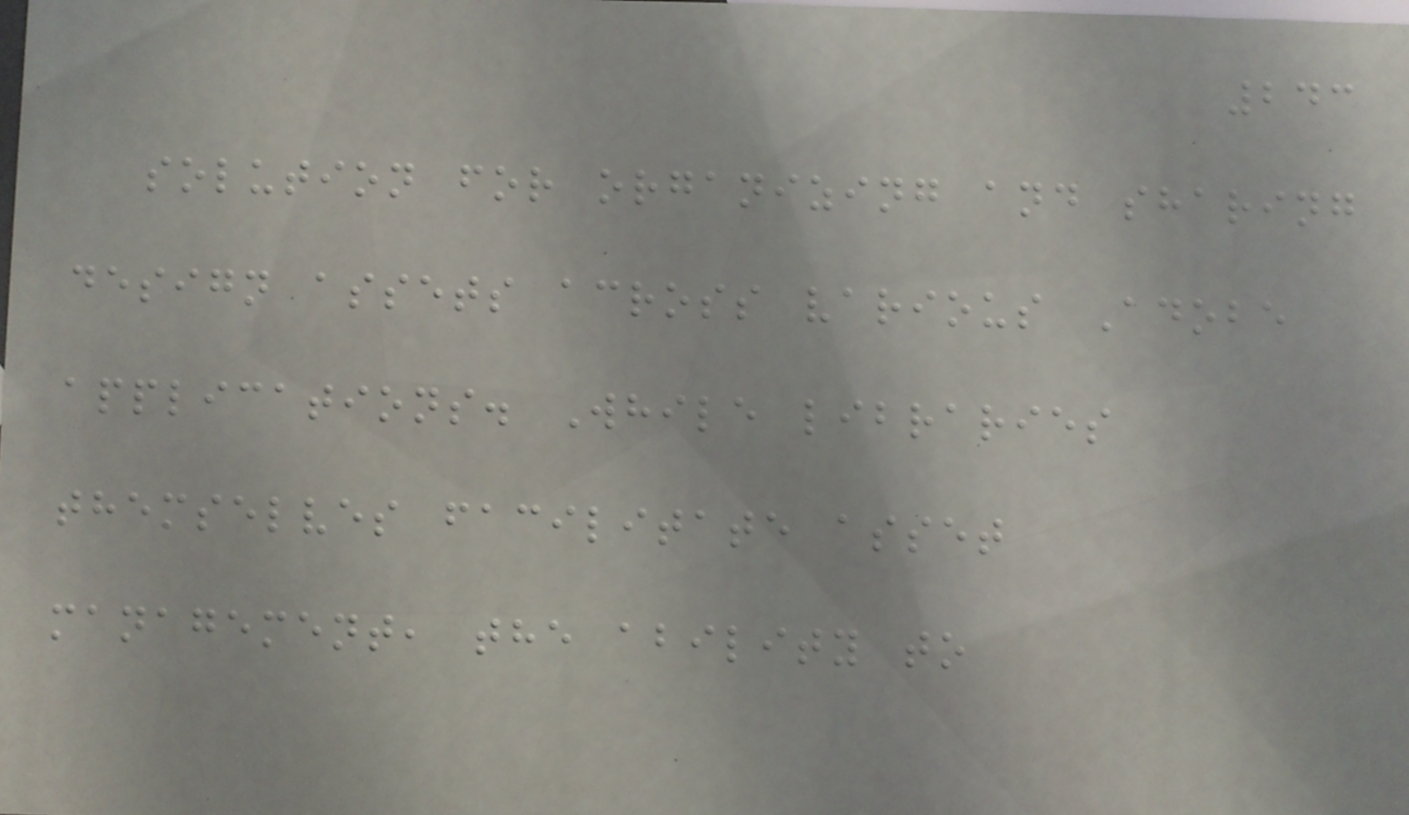243
solution for organizing and sharing
design assets across various Adobe
applications. While libraries
themselves facilitate asset
management, the ability to
